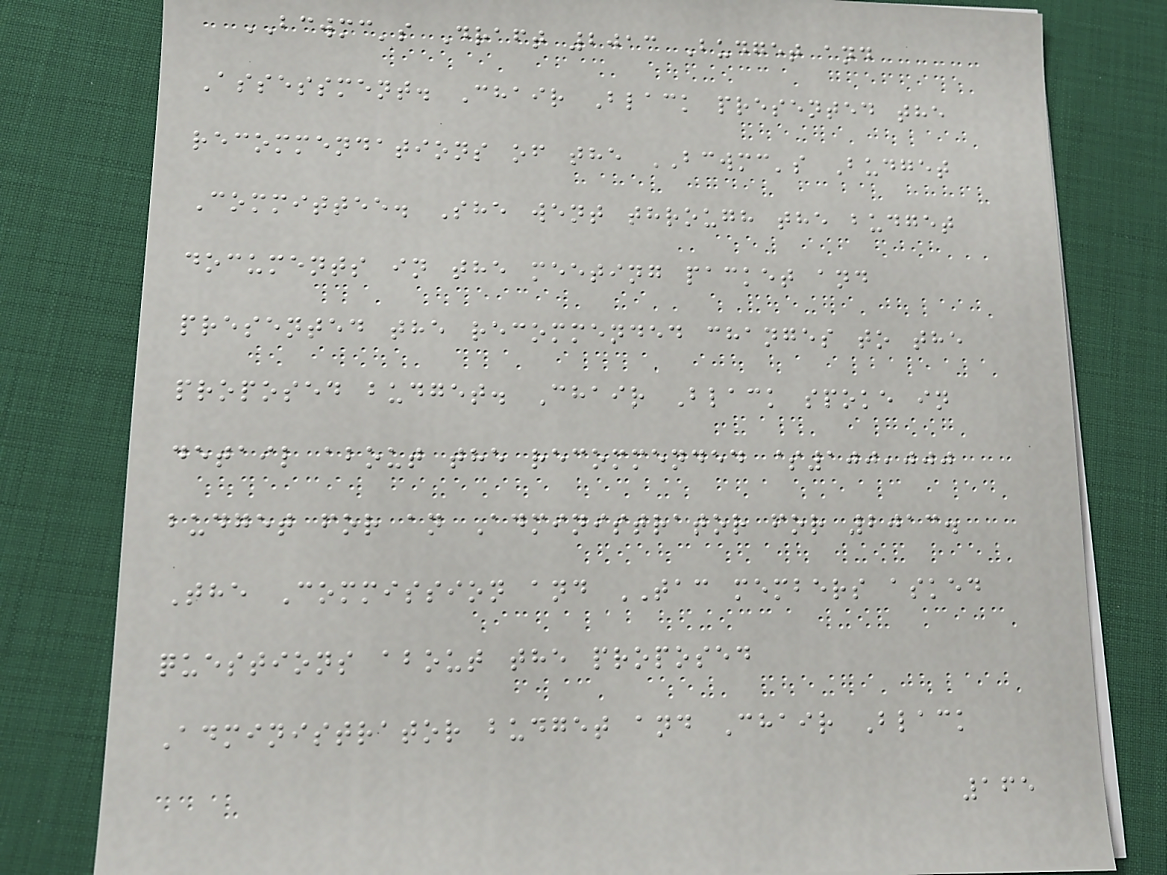BCWMC's Draft 2013 Budget and
Assessment. Chair Black presented the
recommendations of the BCWMC's Budget
Committee. She went through the budget
documents in the meeting packet and
presented the recommended changes to the
proposed budget. Chair Black spoke in
detail about the recommended $100,000
budget for an Administrator for 2013.
The Commission and TAC members asked
questions about the proposed
Administrator budget and Chair Black
165
